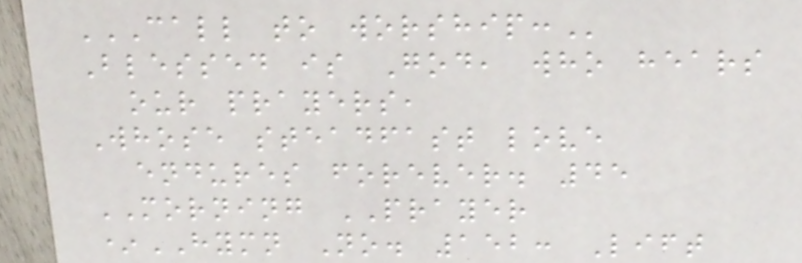CALL TO WORSHIP:
Blessed is God, who hears
our prayers,
Whose steadfast love
endures forever. 45
MORNING PRAYER
*HYMN No. 152: Lift
